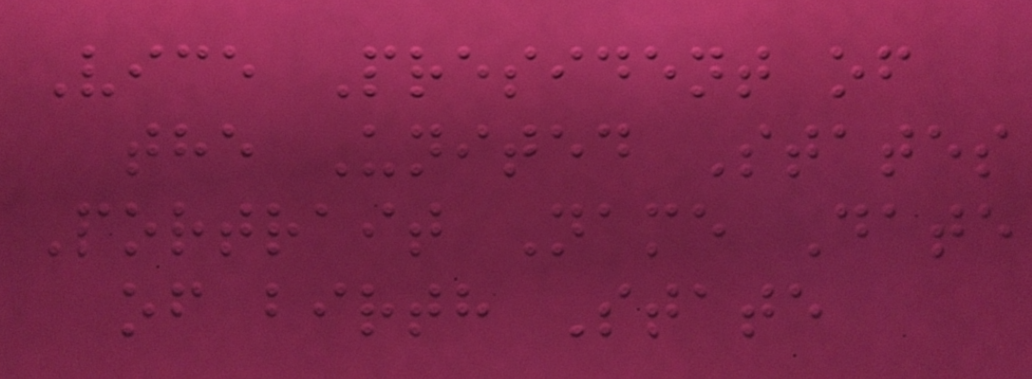Vice President of
the United States
Portrait Name Date
of birth State
